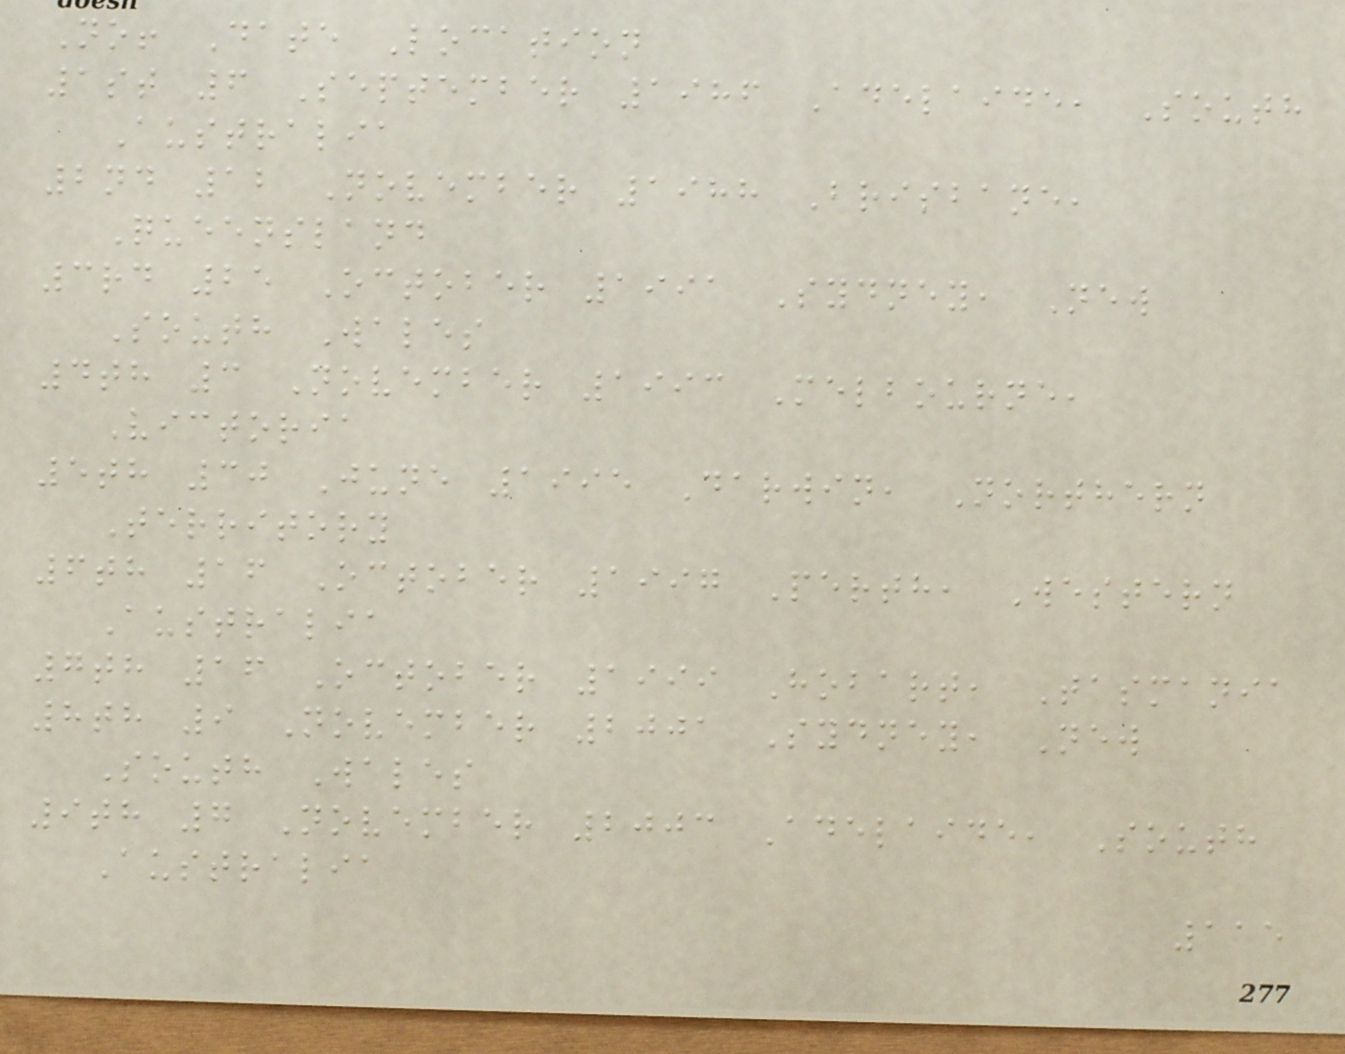No! Date Location
1st 6 September 1986 Adelaide, South
Australia
2nd 12 November 1988 Brisbane,
Queensland
3rd 25 October 1991 Sydney, New
South Wales
4th 3 November 1993 Melbourne,
Victoria
5th 30 June 1995 Darwin, Northern
Territory
6th 16 October 1997 Perth, Western
Australia
7th 16 October 1999 Hobart, Tasmania
8th 9 November 2001 Sydney, New
South Wales
9th 7 November 2003 Adelaide, South
Australia
115
